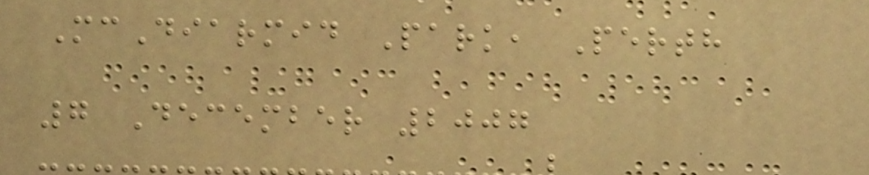McDiarmid Park, Perth
7 December 2007
